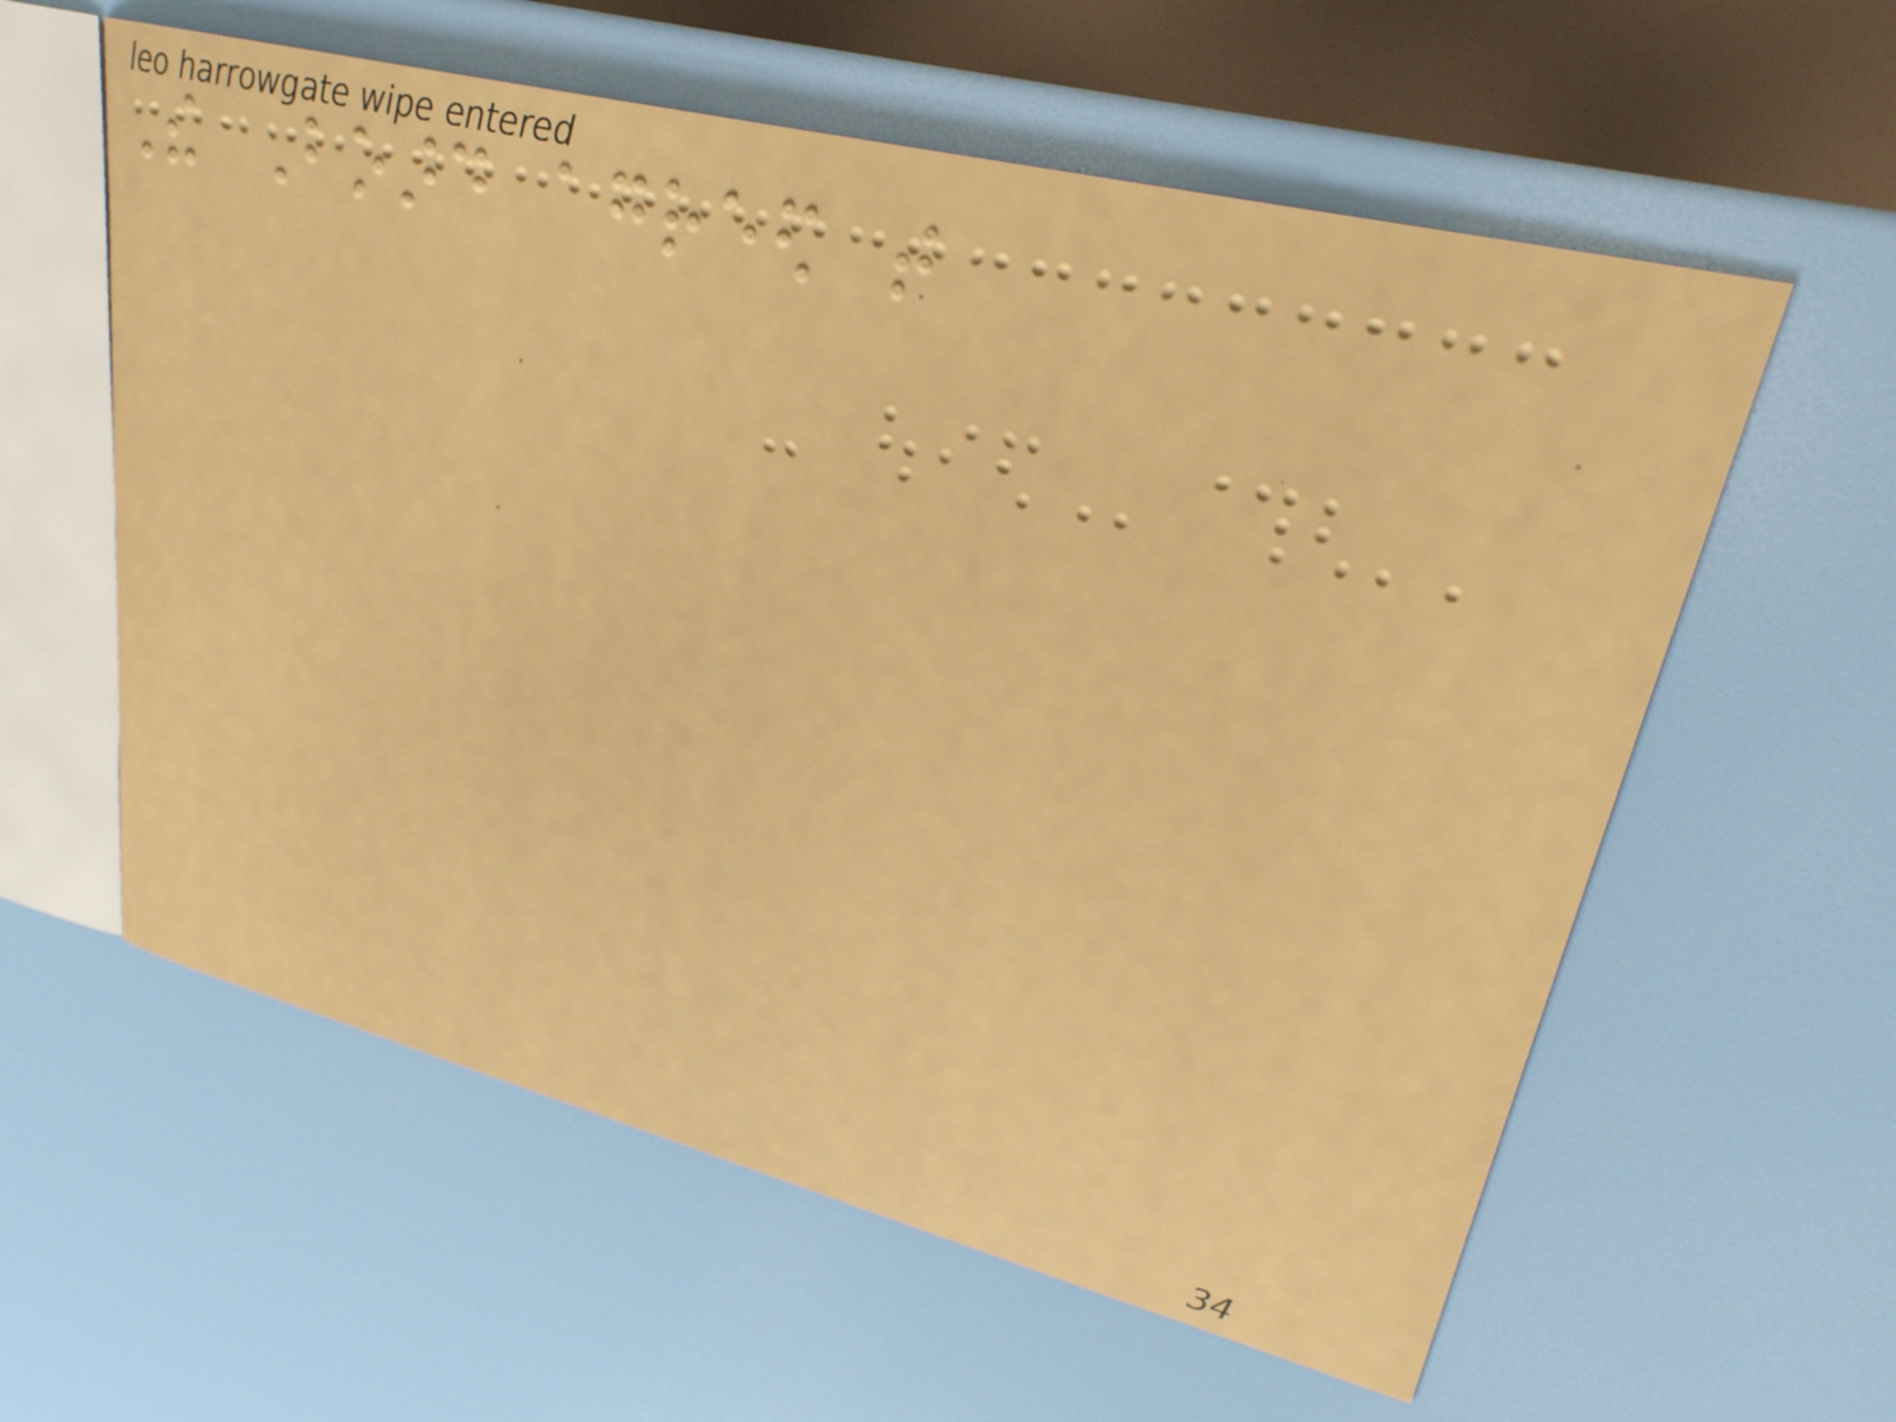The Board agreed that
